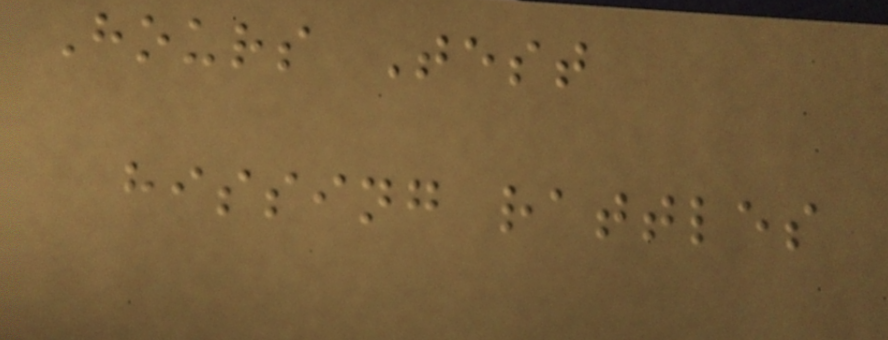Hours Test
hissing rattles
